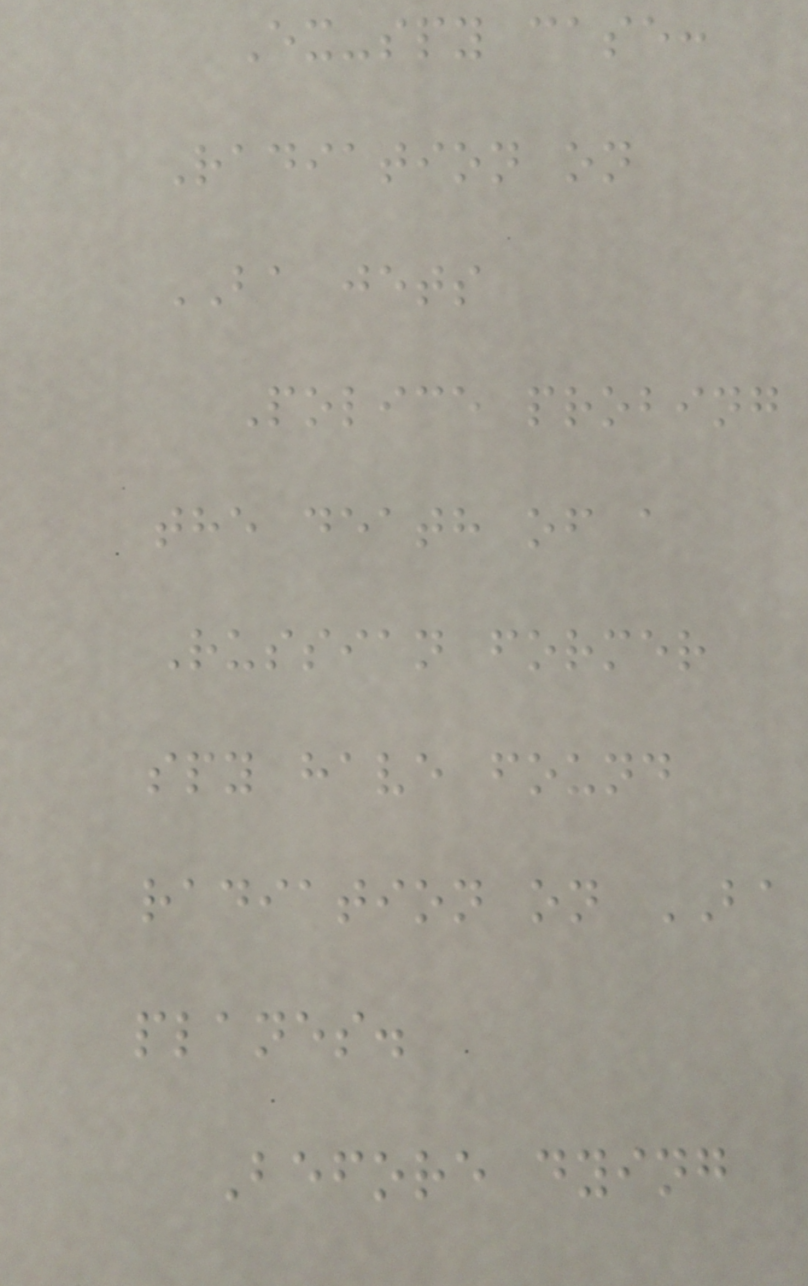Ex-spy case:
Radiation on
BA jets
Police probing
the death of a
Russian former
spy have found
radiation on BA
planes.
Before dying
